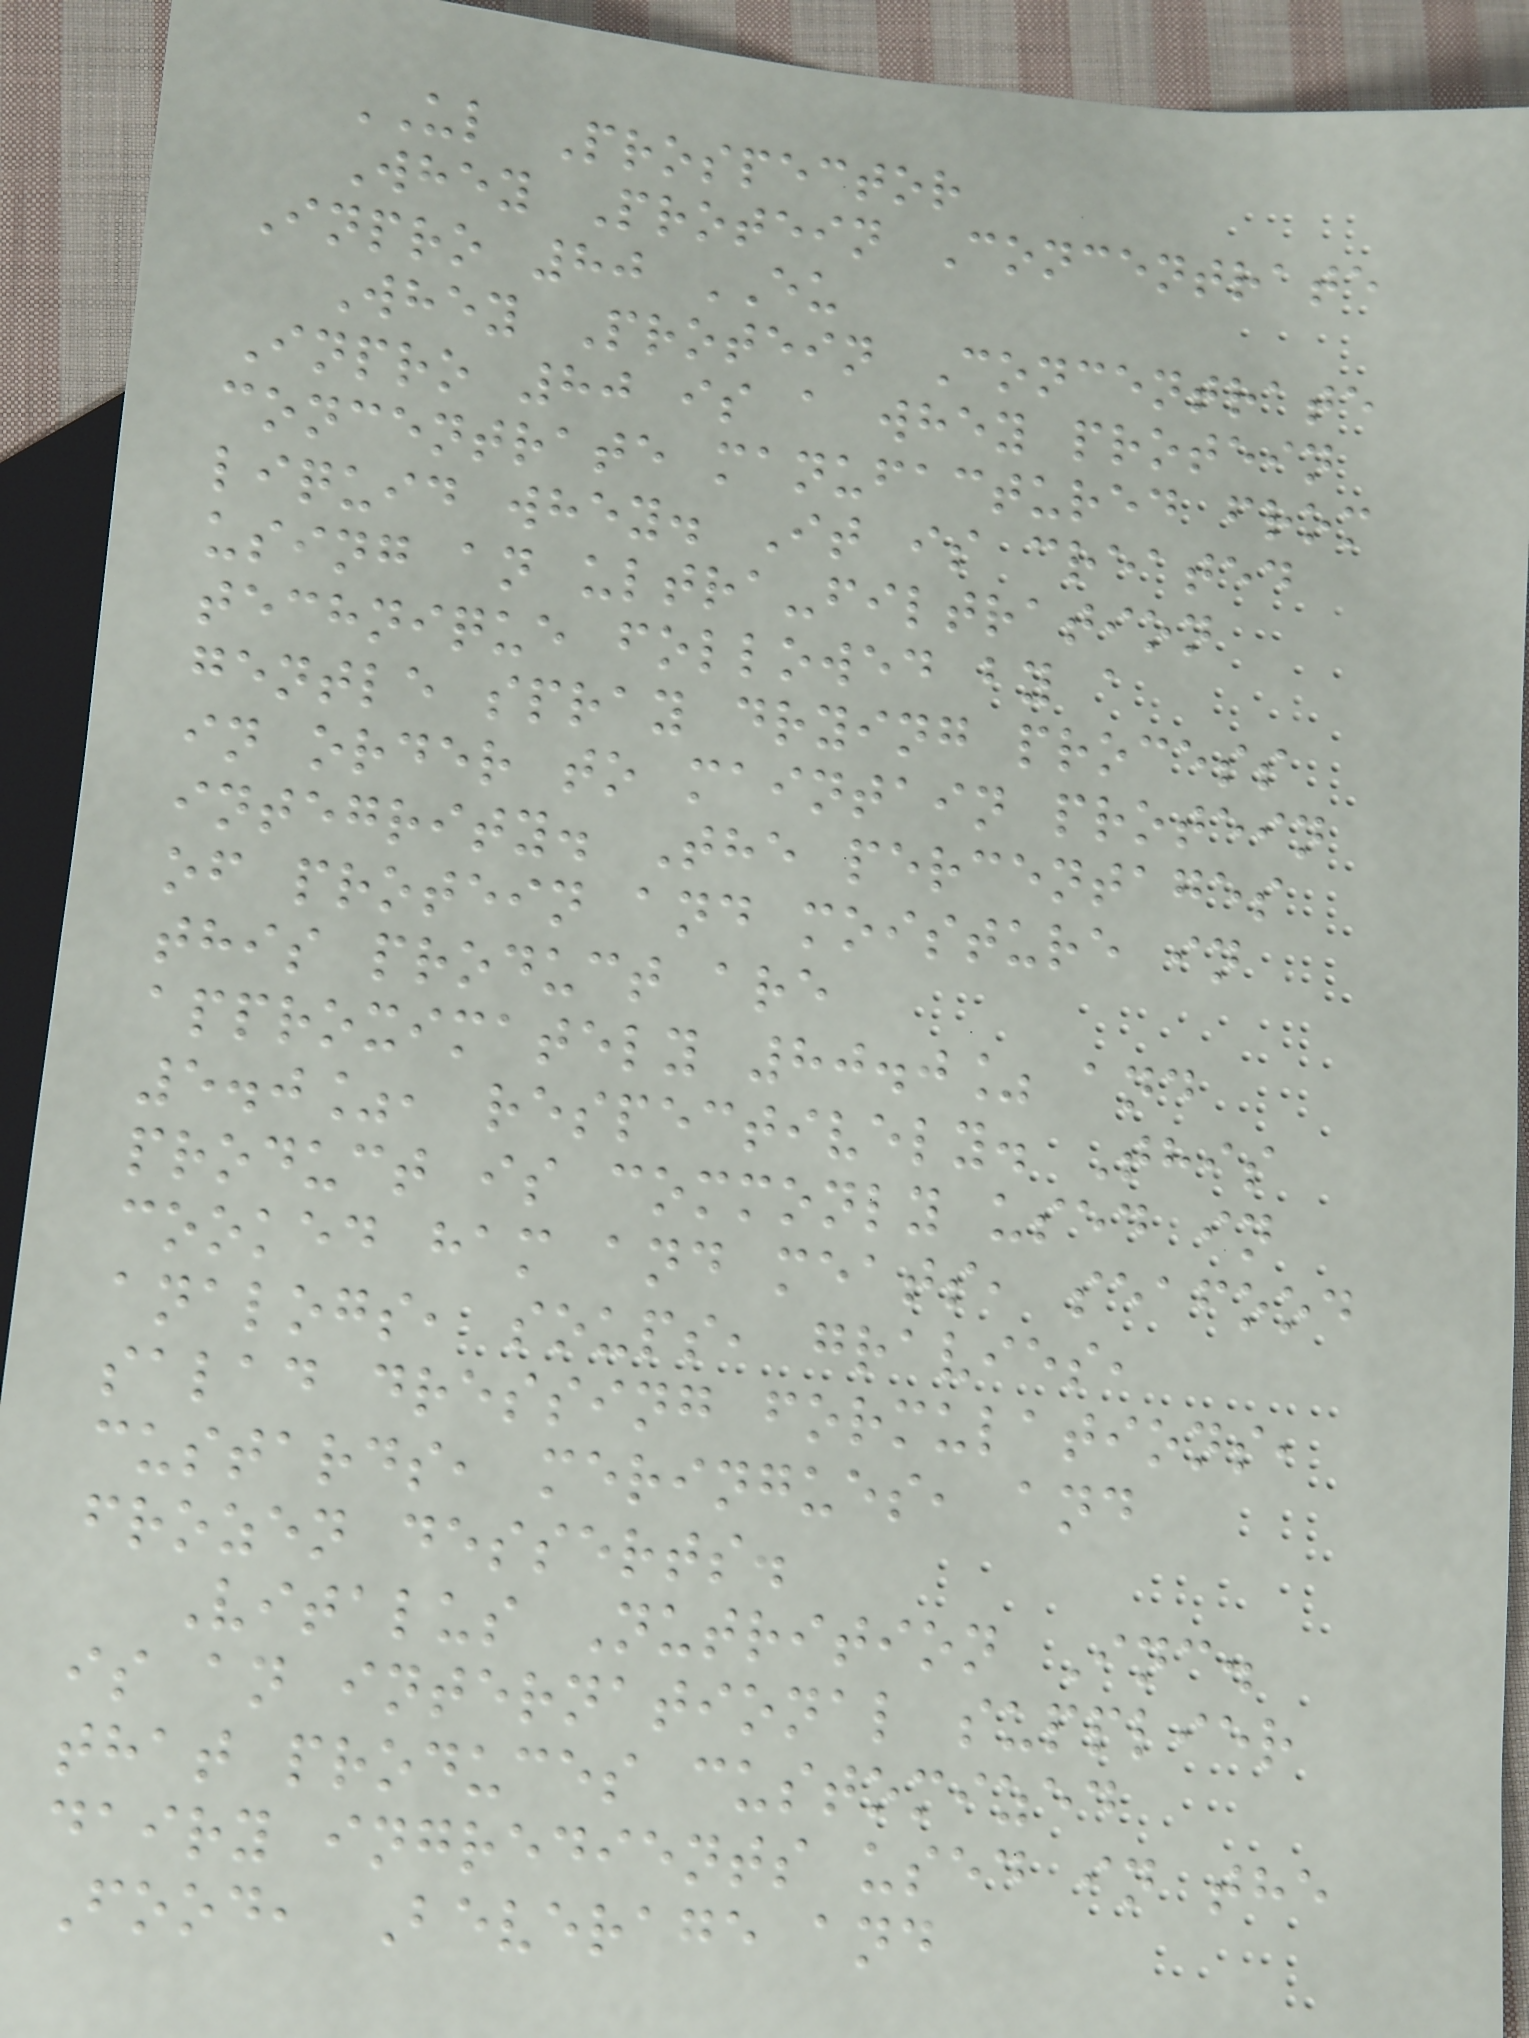UL Prospector
Whey Protein Concentrate
Inpro 80 EU
Whey Protein Concentrate
Inpro 80 is a whey protein
concentrate manufactured from
liquid whey. It is created
using an ultra-filtration
technique followed by a
gentle spray drying process
in order to maintain protein
integrity. The percentages
of protein and moisture in
this product are
approximately 80.0% and
5.0%, respectively. This
product is commonly used in
cooked ham and meats, seafood
analogs, soups, gravies,
salad dressing formulations,
custards, meringues, and
frozen desserts.
Vitalus Nutrition Inc.
is an international supplier
that produces customized
dairy ingredients used in the
Food, Beverage and
